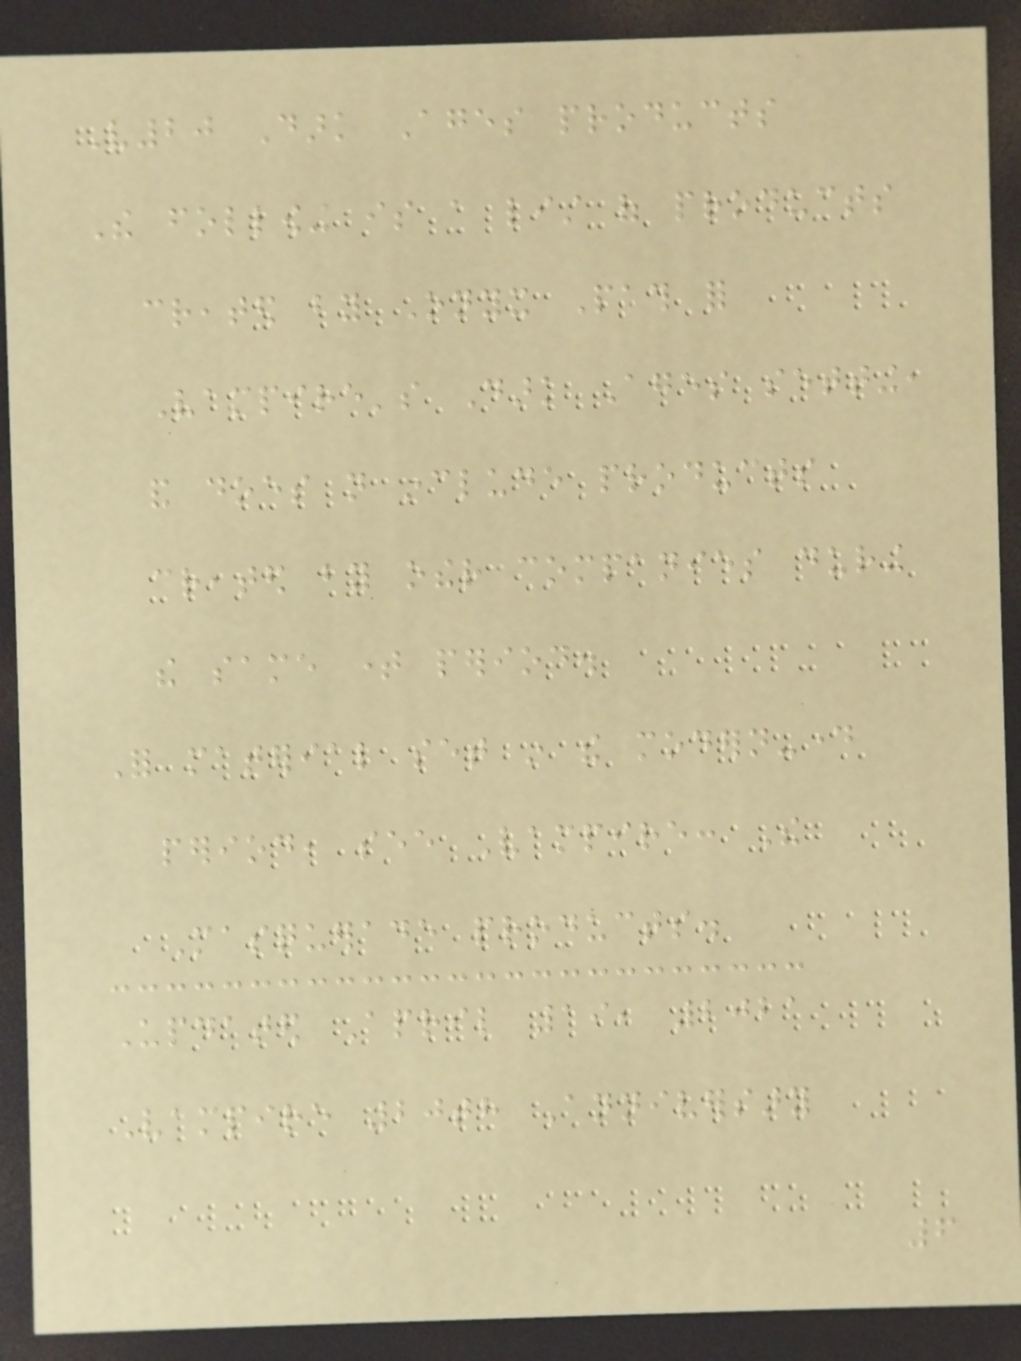V20 Dark Ages products
The following is a list of products
created by Onyx Path for
Vampire's Dark Ages setting,
and does not include products
created by other companies during
the same time period.
For material set in the modern-day
period, see Vampire: The
Masquerade products.
Updated April 19, 2021
Vampire 20th Anniversary
6
